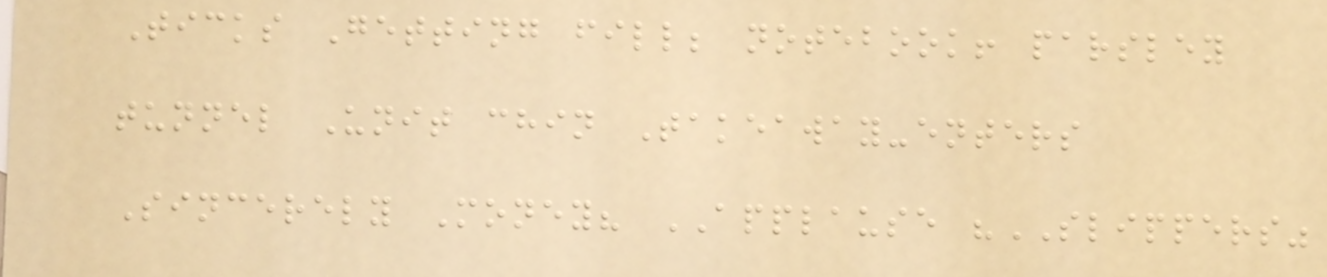Ticks Getting fill; notebook! parsley
tunnel Unit chin Takeaway-enters
Sincerely Money? APPLAUSE "SLIPPERS"
